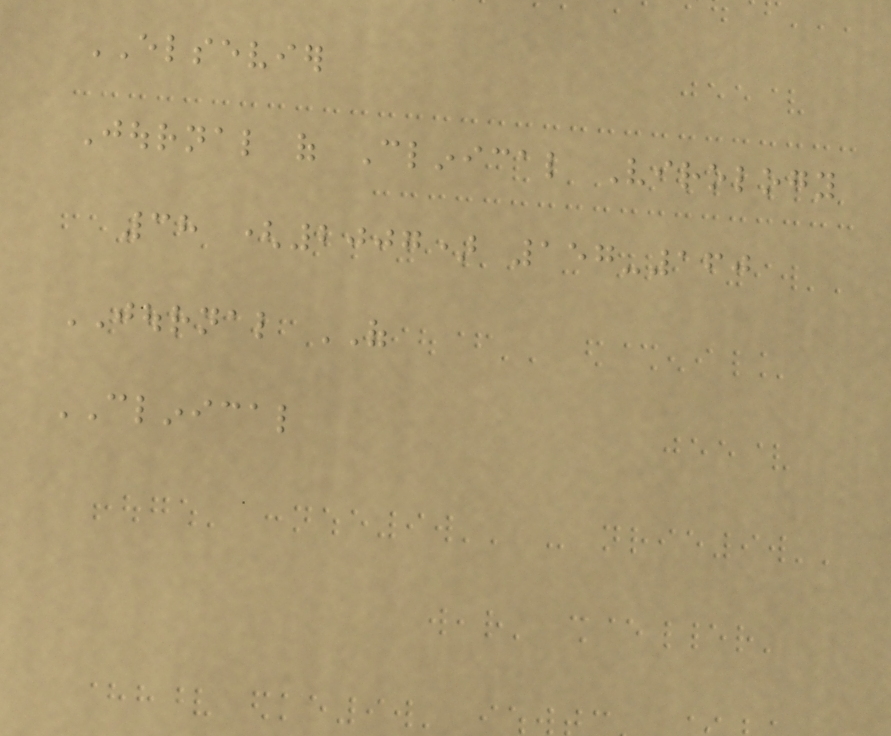ELSEVIER
Journal of Clinical Virology
38 (2007) 157-160
JOURNAL OF
CLINICAL
